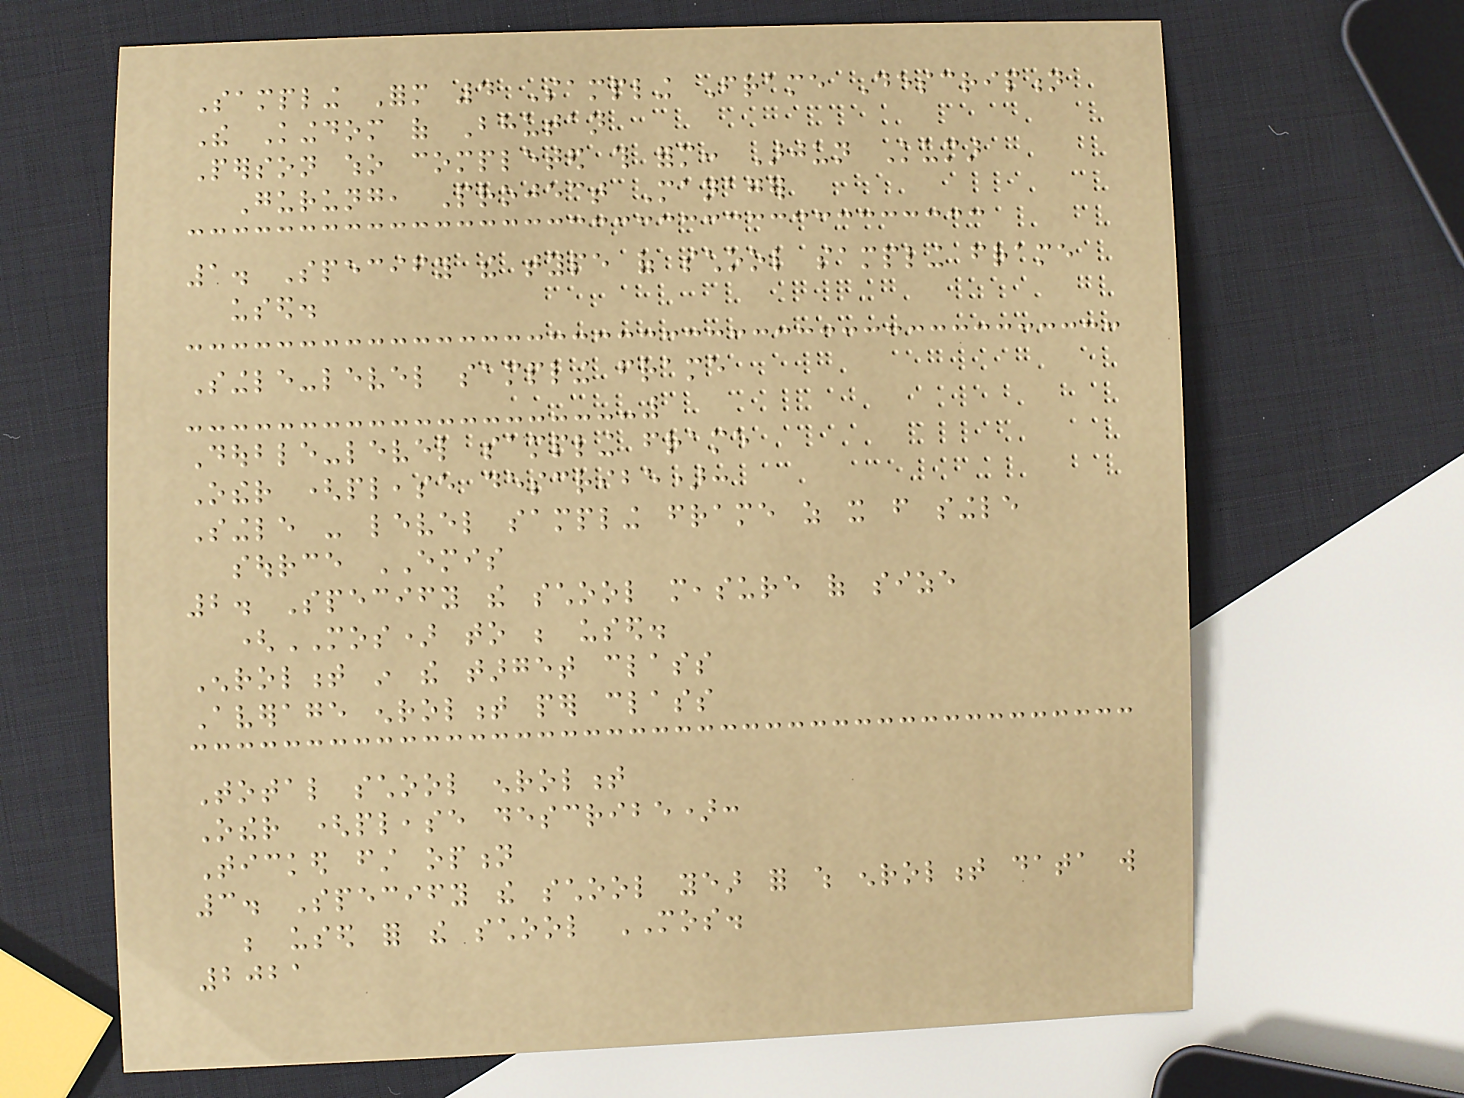Sampling Form 4 Sampling Frame Description
The Kingdom of Bhutan
Person who completed this form: Arjun Kumar
Gurung, Project Manager
1. Specify the type of school sampling frame
used.
Single-level sampling frame
Double-level sampling frame
Other (please describe):
Single - level sampling frame as it from single
source EMIS
2. Specify the school measure of size
(MOS) to be used.
Enrolment in the target class
Average enrolment per class
Total school enrolment
Other (please describe):
Ticked first option
3. Specify the school year for which enrolment data will
be used for the school MOS.
2021
